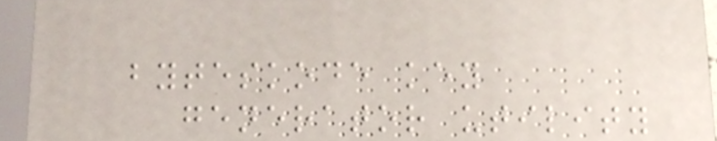byteskode key
generator utility
